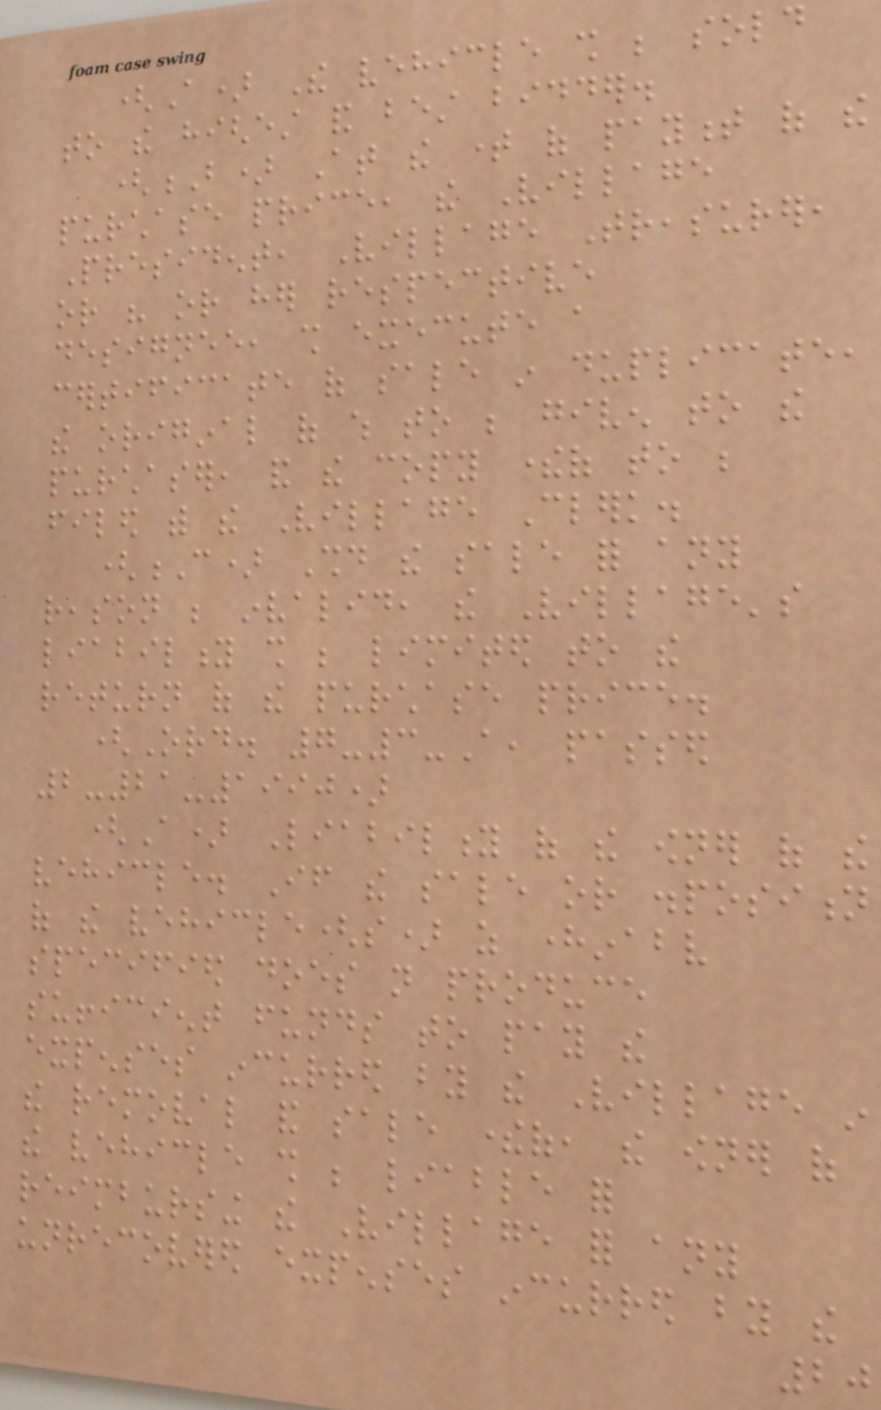(A) The vehicle shall be sold
to the highest and best bidder.
(B) At the time of payment of the
purchase price, the Village
President, Village Treasurer,
or his or her respective
designee, shall execute a
certificate of sale in duplicate,
the original of which to be given to the
purchaser, and the copy thereof to be
filed with the Village Clerk.
(C) Should the sale for any
reason be invalid, the Village's
liability shall be limited to the
return of the purchase price.
(Ord. 7-3-A, passed
2-21-1990)
(A) Liability of the owner of the
vehicle. If the sale or disposition
of the vehicle(s) as hereinabove
specified does not produce
sufficient funds to pay the
expenses incurred by the Village in
the removal and sale thereof, the owner of
the vehicle shall be liable for
reimbursing the Village for any
unrecovered expenses incurred by the
20
